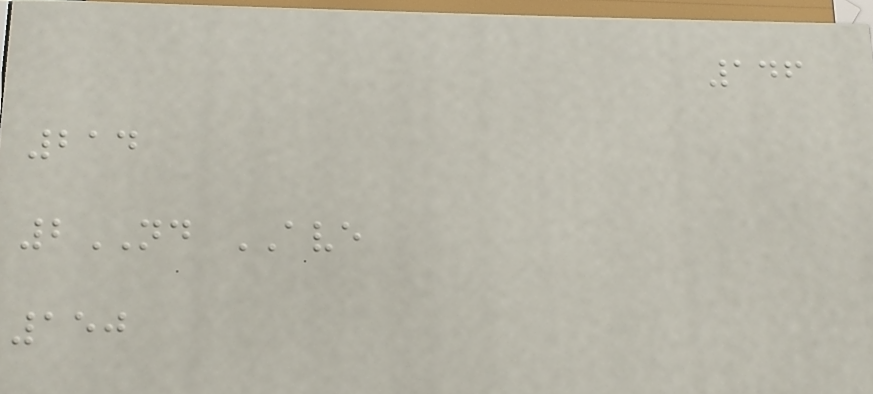146
214
2ND AVE
150
